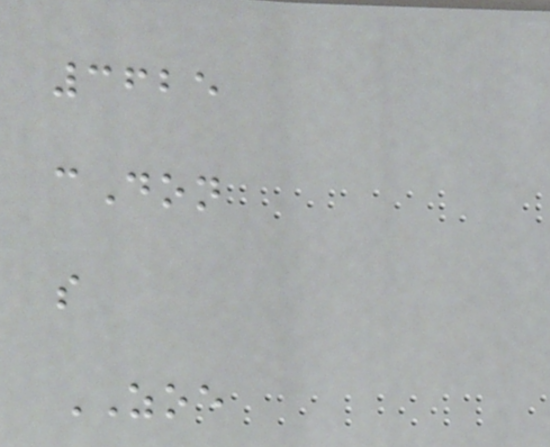3625
cDon
s
ZOE
